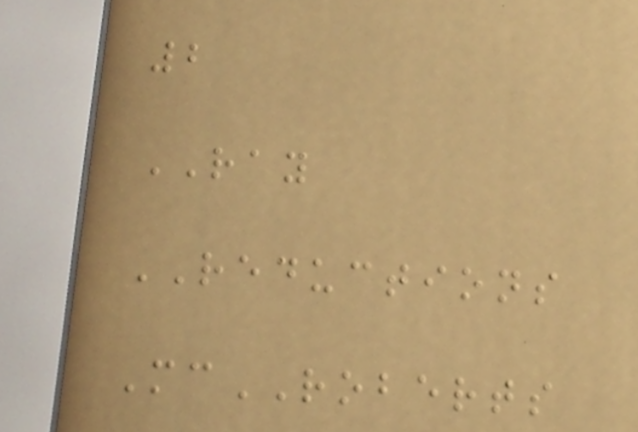2
RAY
REDUCTIONS
McROBERTS
